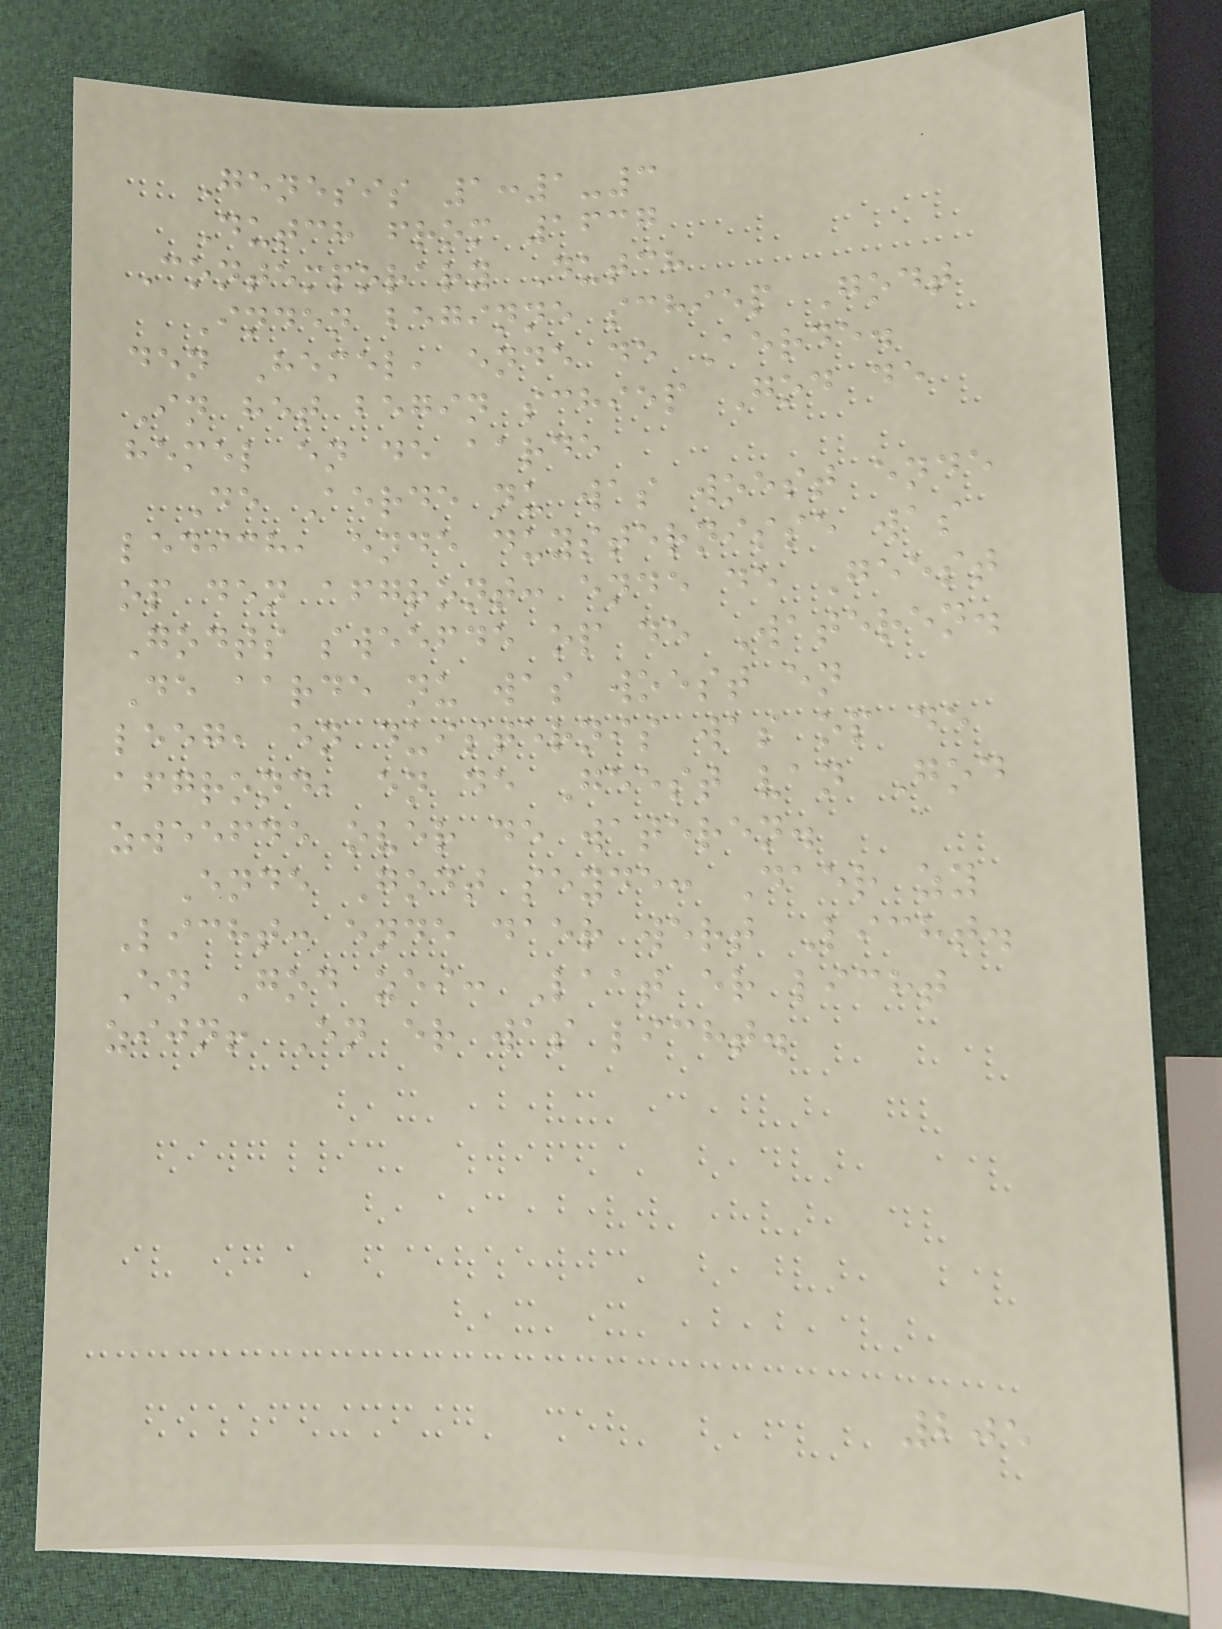Genesis 1:1-3
Dutch from 1637
Contemporary Dutch
Inden beginne schiep Godt
den Hemel, ende de Aerde.
In het begin schiep God de
hemel en de aarde
De Aerde nu was woest ende
ledich, ende duysternisse was
op den afgront: ende de Geest
Godts sweefde op de Wateren.
De aarde nu was woest en
leeg, en duisternis was op de
afgrond, en de Geest van God
zweefde over de wateren.
Ende Godt seyde: Daer zy
Licht: ende daer wert Licht.
En God zei: Laat er licht
zijn! En er was licht.
205
